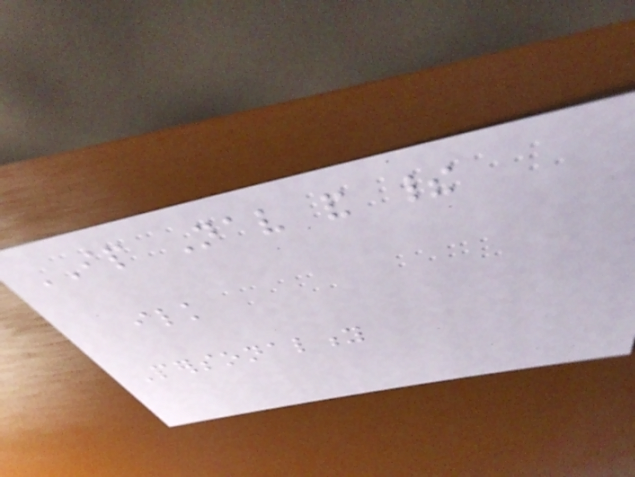IP Nav and their
ilk
Personality
